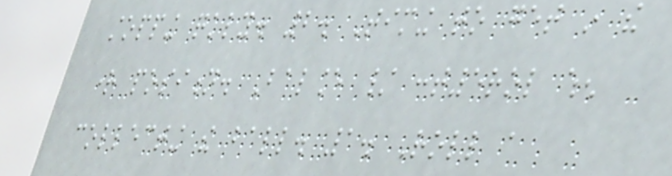stopping quickly. 2. Timing to get in the
right position. Balance / cont5rol when
collecting the ball. 1. Roll a
